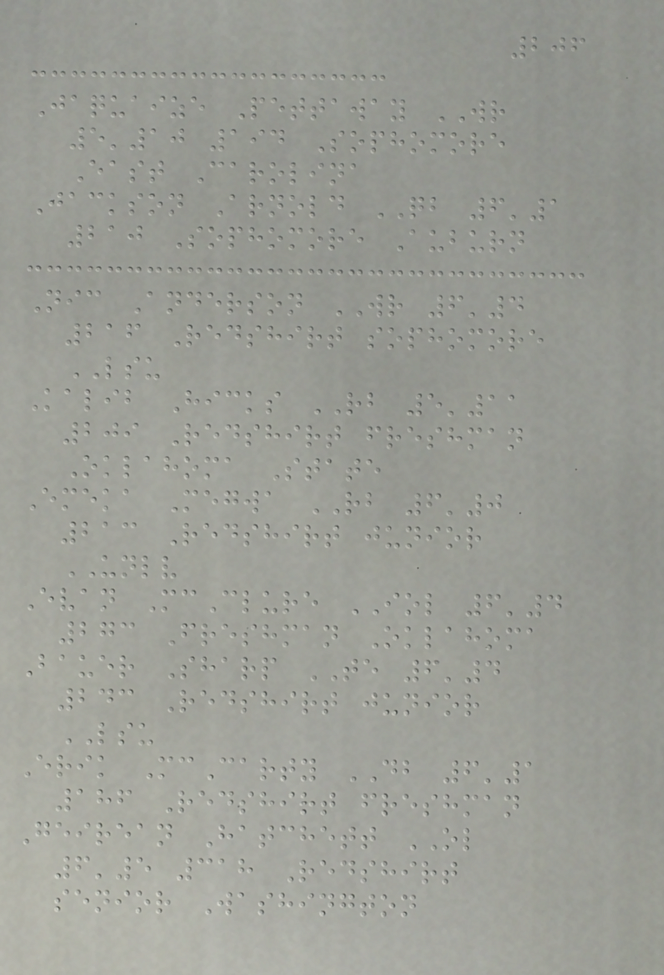206
Jaquaize Pettaway WR
5'10 194 Sophomore
East Carolina
Jackson Arnold QB 6'1
210 Sophomore Auburn
Nic Anderson WR 6'4
216 Redshirt sophomore
LSU
Kalib Hicks RB 5'11
209 Redshirt freshman
Oklahoma State
Emeka Megwa RB 6'0
213 Redshirt junior
UNLV
Evan McClure IOL 6'4
273 Freshman Oklahoma
Bauer Sharp TE 6'4
243 Redshirt junior
LSU
Erik McCarty DB 6'1
186 Redshirt freshman
Geirean Hatchett OL
6'5 318 Redshirt
senior Washington
